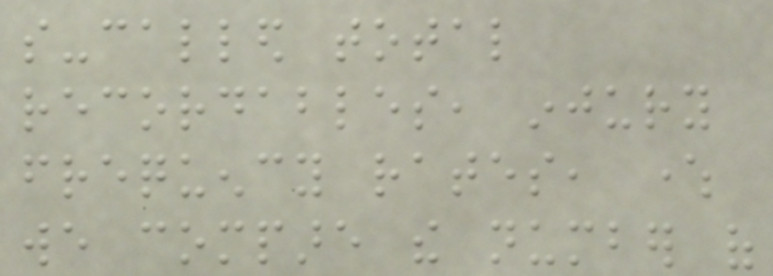so-called total
recordables, injury
frequency rates, where
we compare the number of
